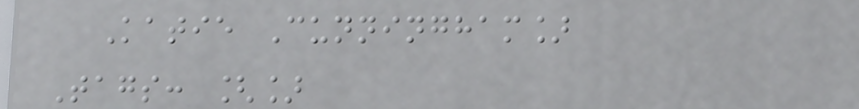Katie Cunningham]
Tags: []
